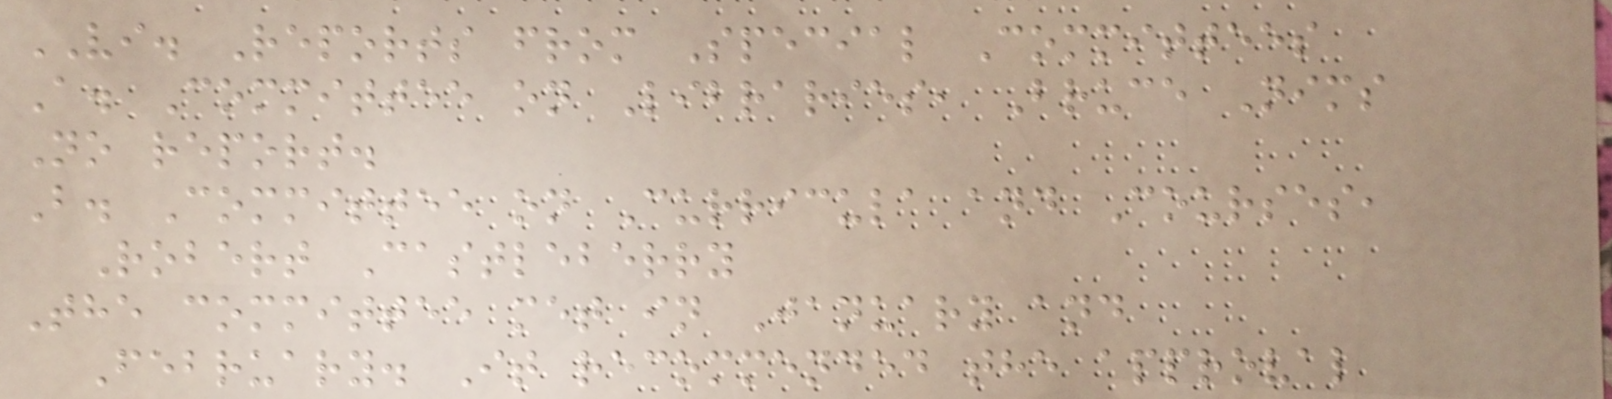VI. Reports from Special Committees
A. Committee on Libraries, Bruce Nims
No report.
B. Committee on Curricula and Courses,
Robert Castleberry
The committee met in January and
February. It recommended the approval
